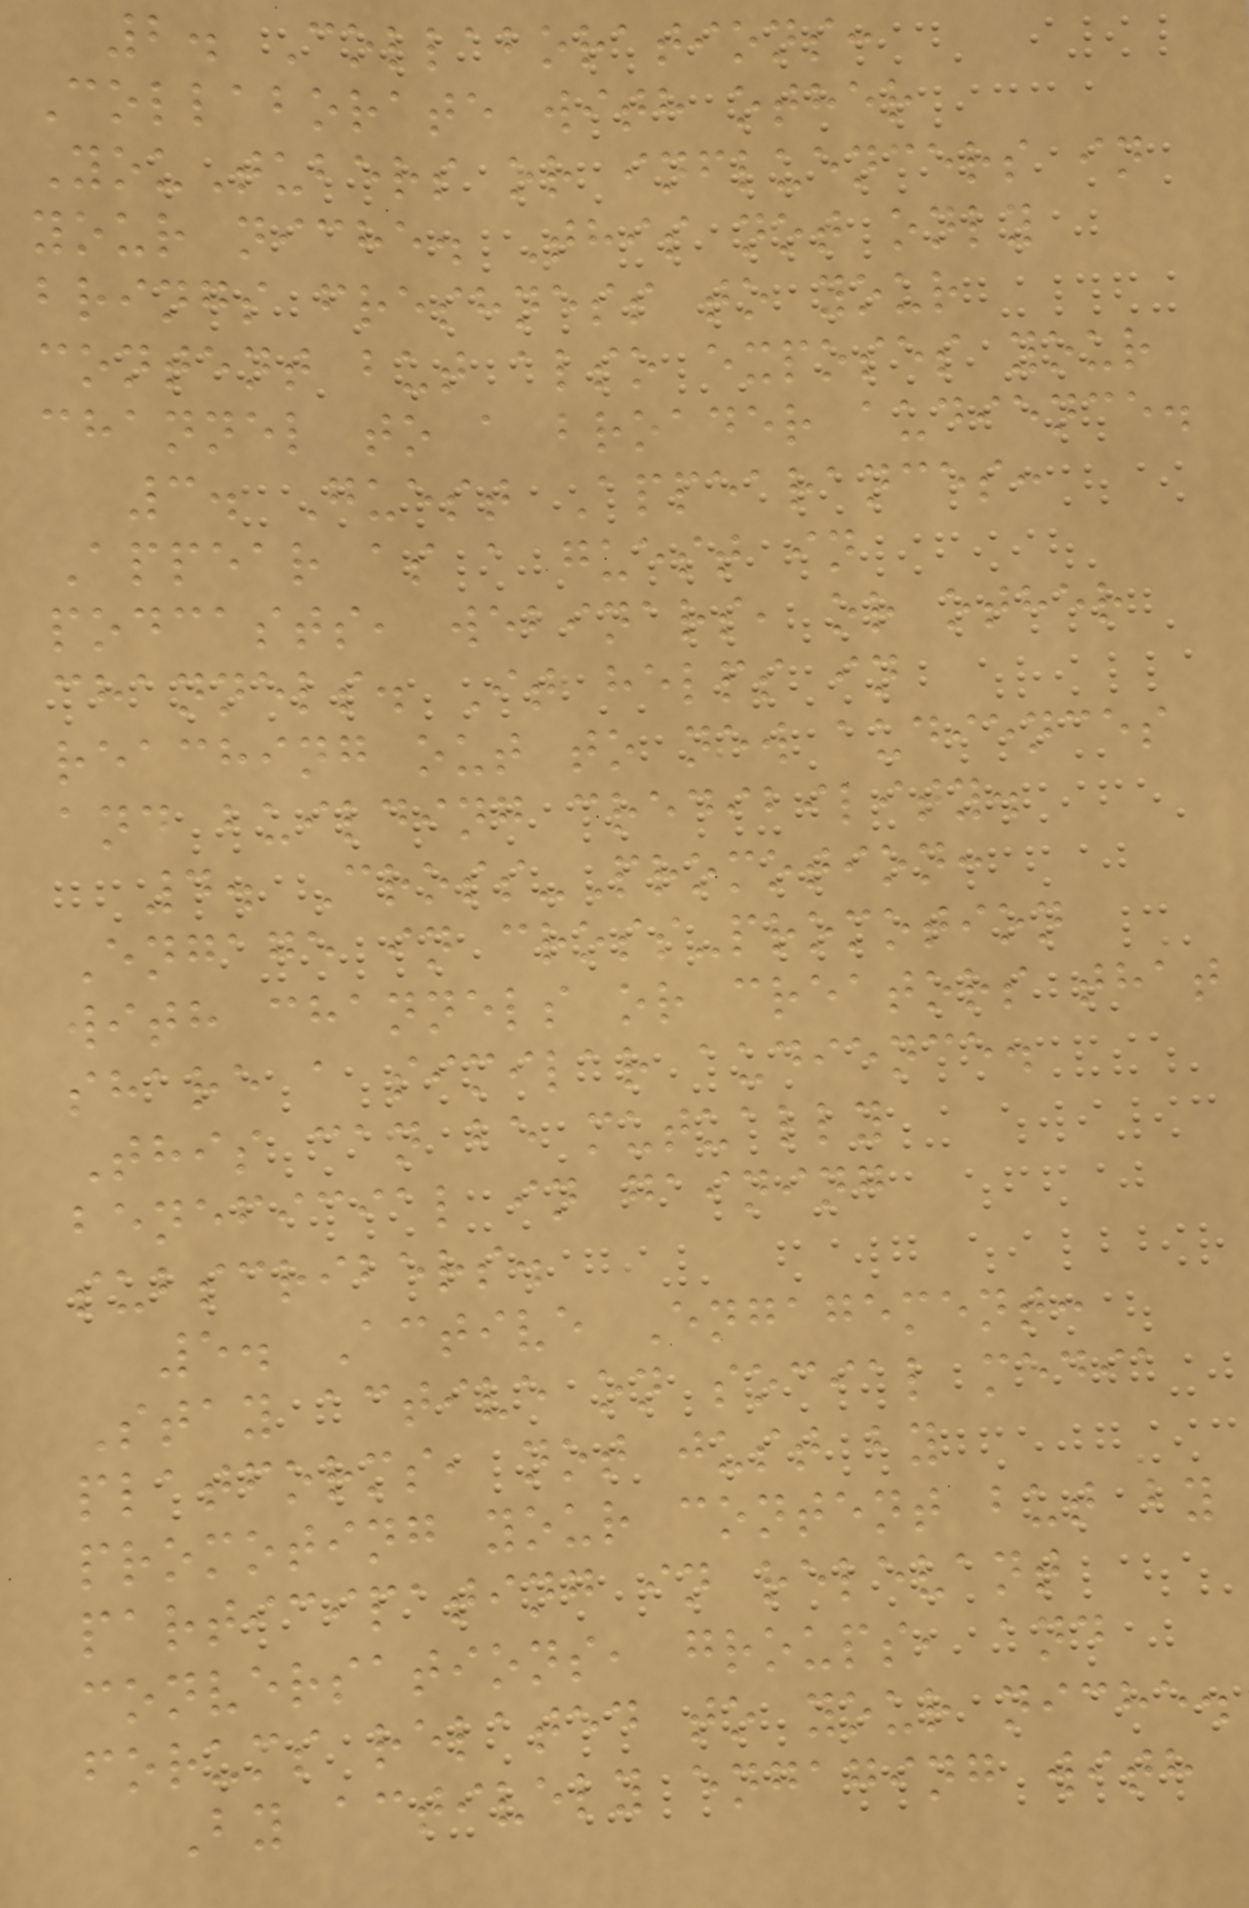2. Collaborations:
Collaborate with other
YouTubers or influencers in
your niche. This not only
brings freshness to your
content but also exposes your
channel to a broader audience.
3. Guest Appearances:
Appear as a guest in
podcasts, webinars, or other
channels. It helps in
reaching out to new audiences
and building credibility.
4. Cross-Promotion:
Engage in cross-promotion
with channels or creators that
share a similar audience.
This can be mutually
beneficial in gaining
subscribers.
5. Active Engagement:
Stay active on social media
platforms, not just by
promoting your content but by
participating in relevant
conversations, groups, and
forums related to your niche.
By actively engaging with
